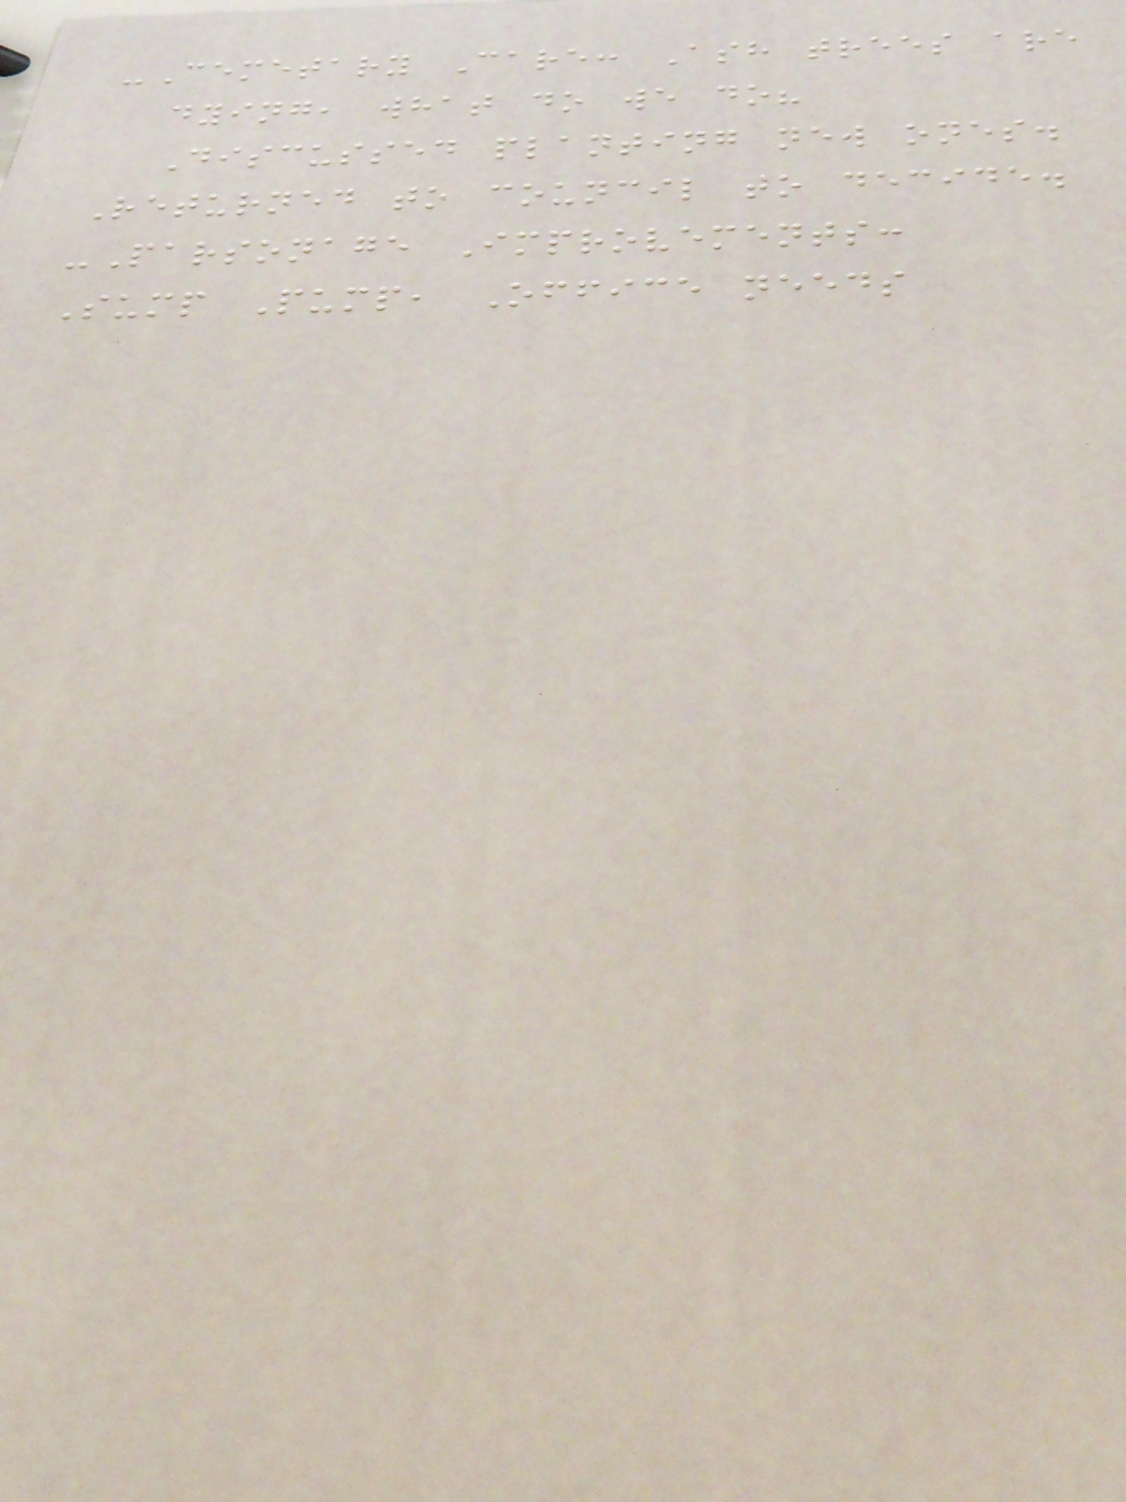-Cemetary Care: Ash trees are
dying, what do we do?
Discussed planting new ones.
Returned to council to decide.
-Parsonage Improvements:
Sump Pump, Office needs
